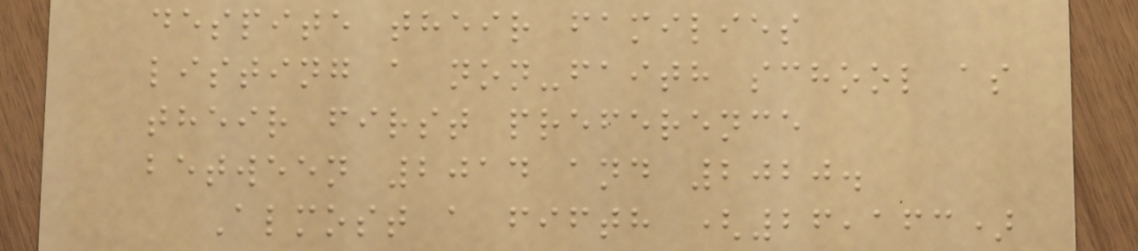despite their families
listing a non-faith school as
their first preference
between 2014 and 2020.
Almost a fifth (26,163)
